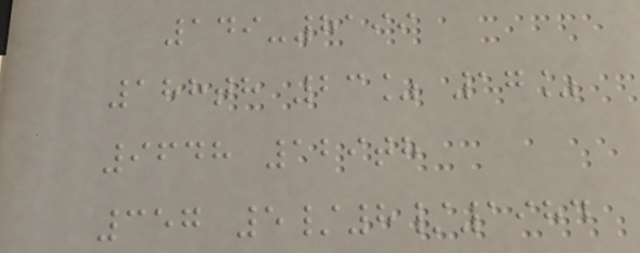149-8199
188th 23% 17%
9648 129th
357 5/8/1984
